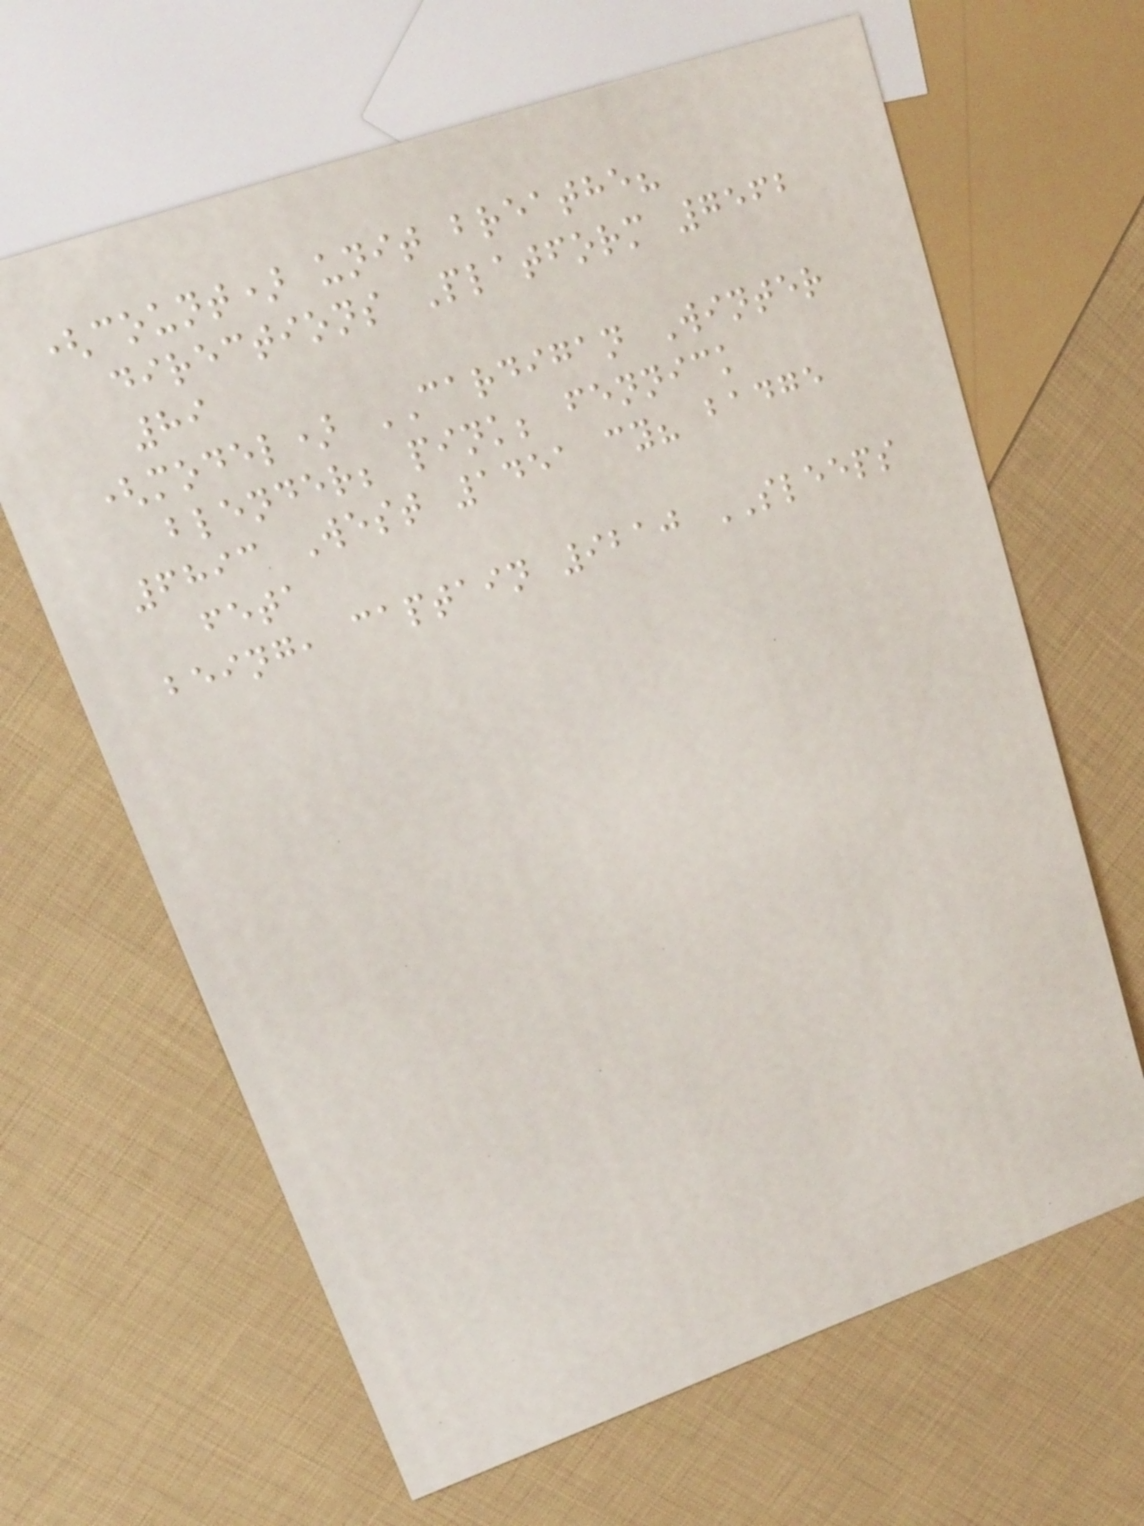(count) unit breathe?
directions Platform 7562
89
(model) CARDIGAN Winter
blender; pink; fennick
6893 West 1451 cy? badge
feta
being, captain 9210 SLEEPS
